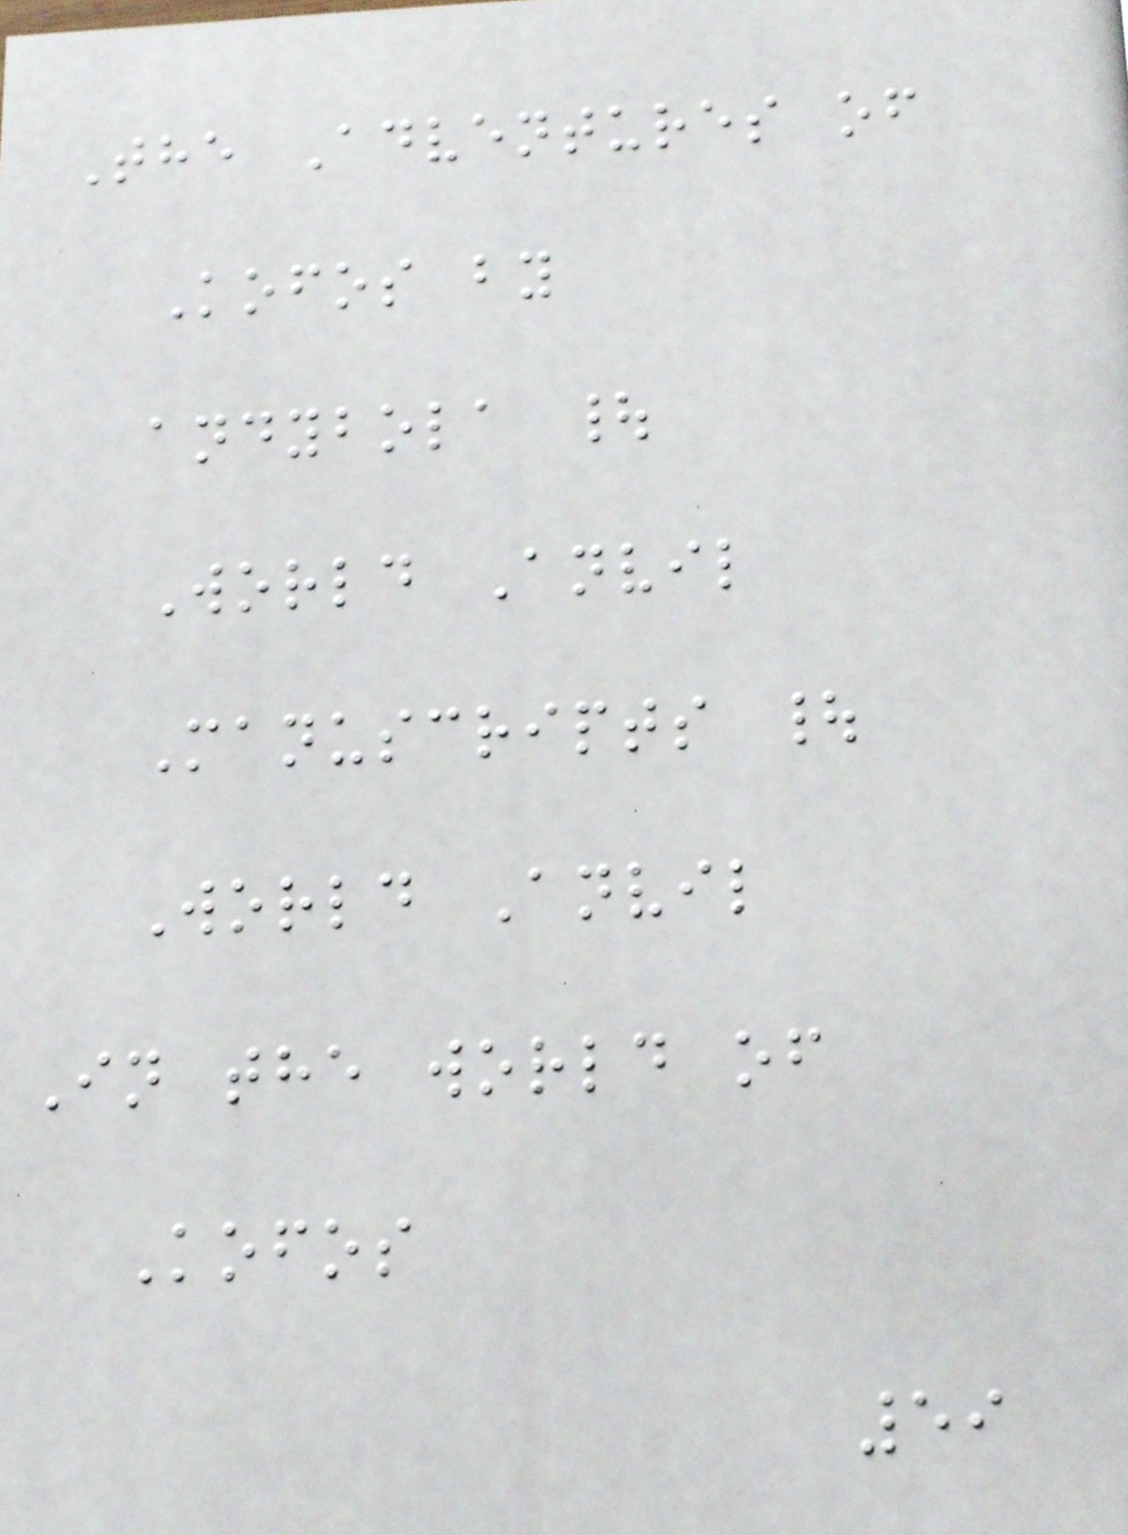The Adventures of
Kofos by
andybola |
World Anvil
Manuscripts |
World Anvil
In the world of
Kofos
59
